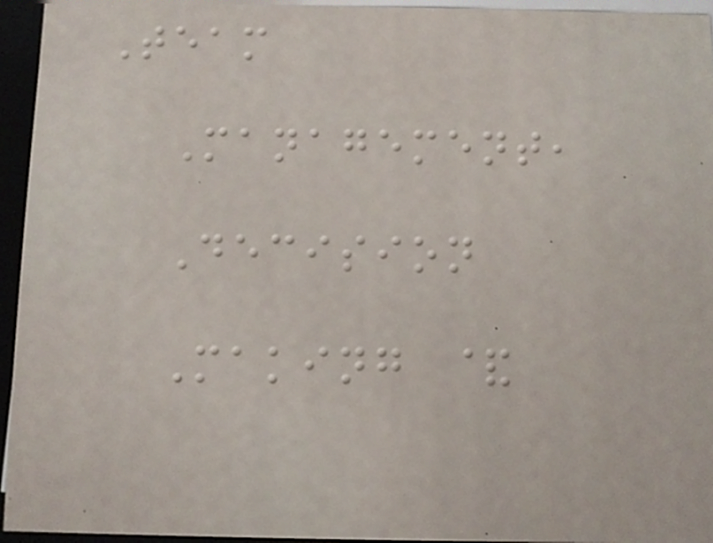Team
Management,
Decision
Making &
